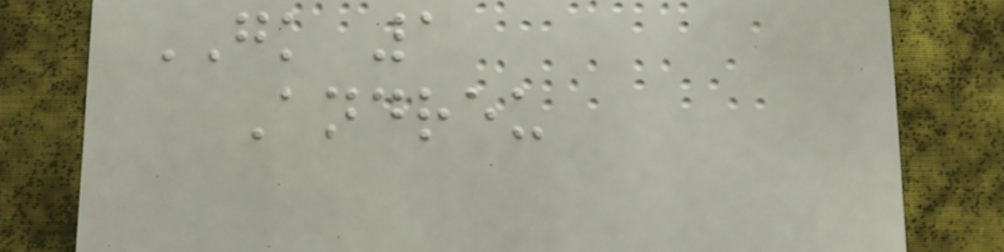GK 1
Andreu
